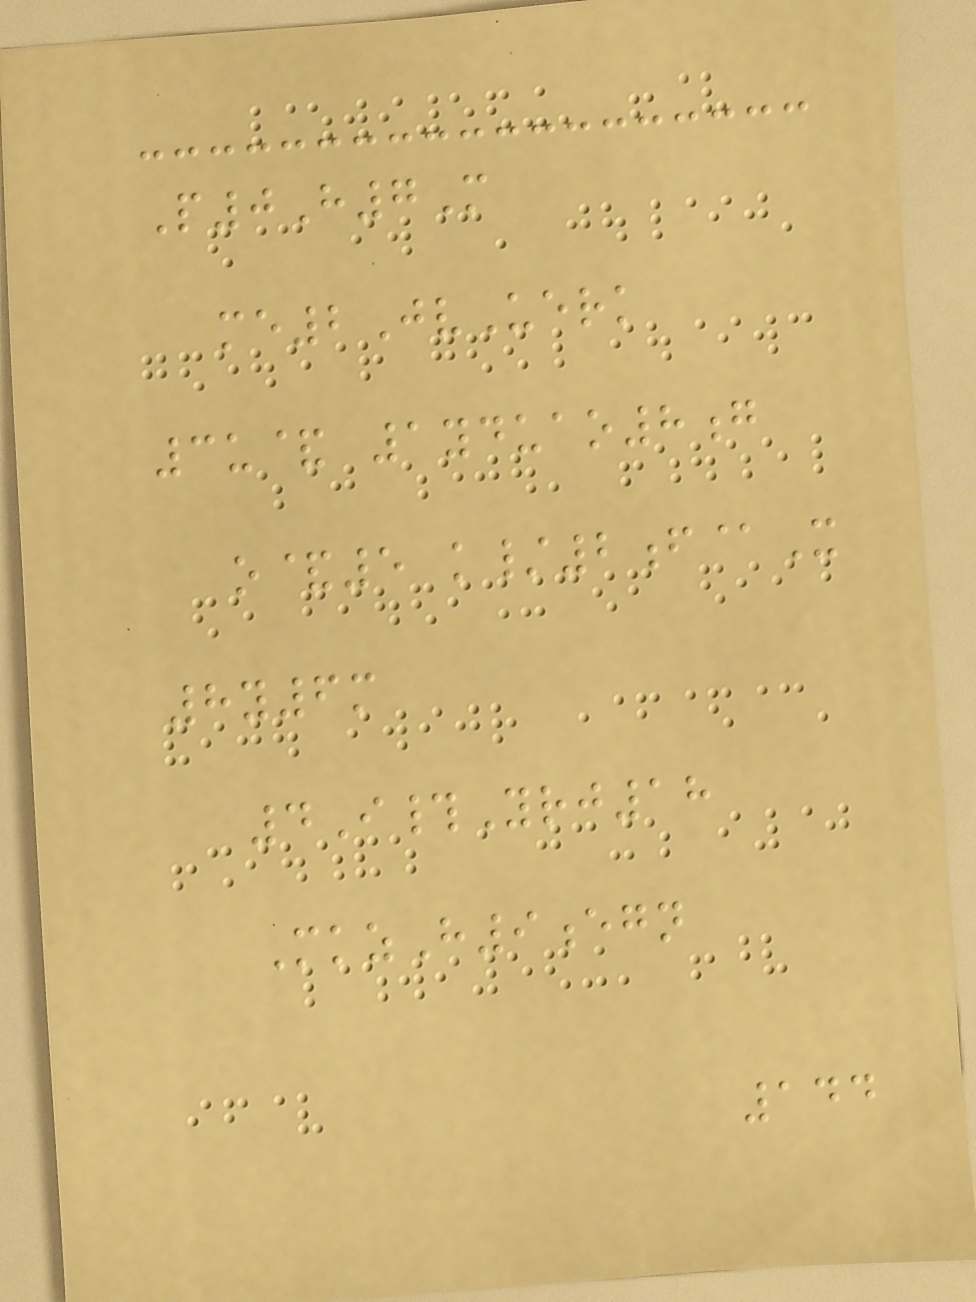P0H7M
me2JvUerk
3u& 1yduao8g
o&5 k/2f@X
8y6m
4I#Yrj18
MkzH9egn
144
